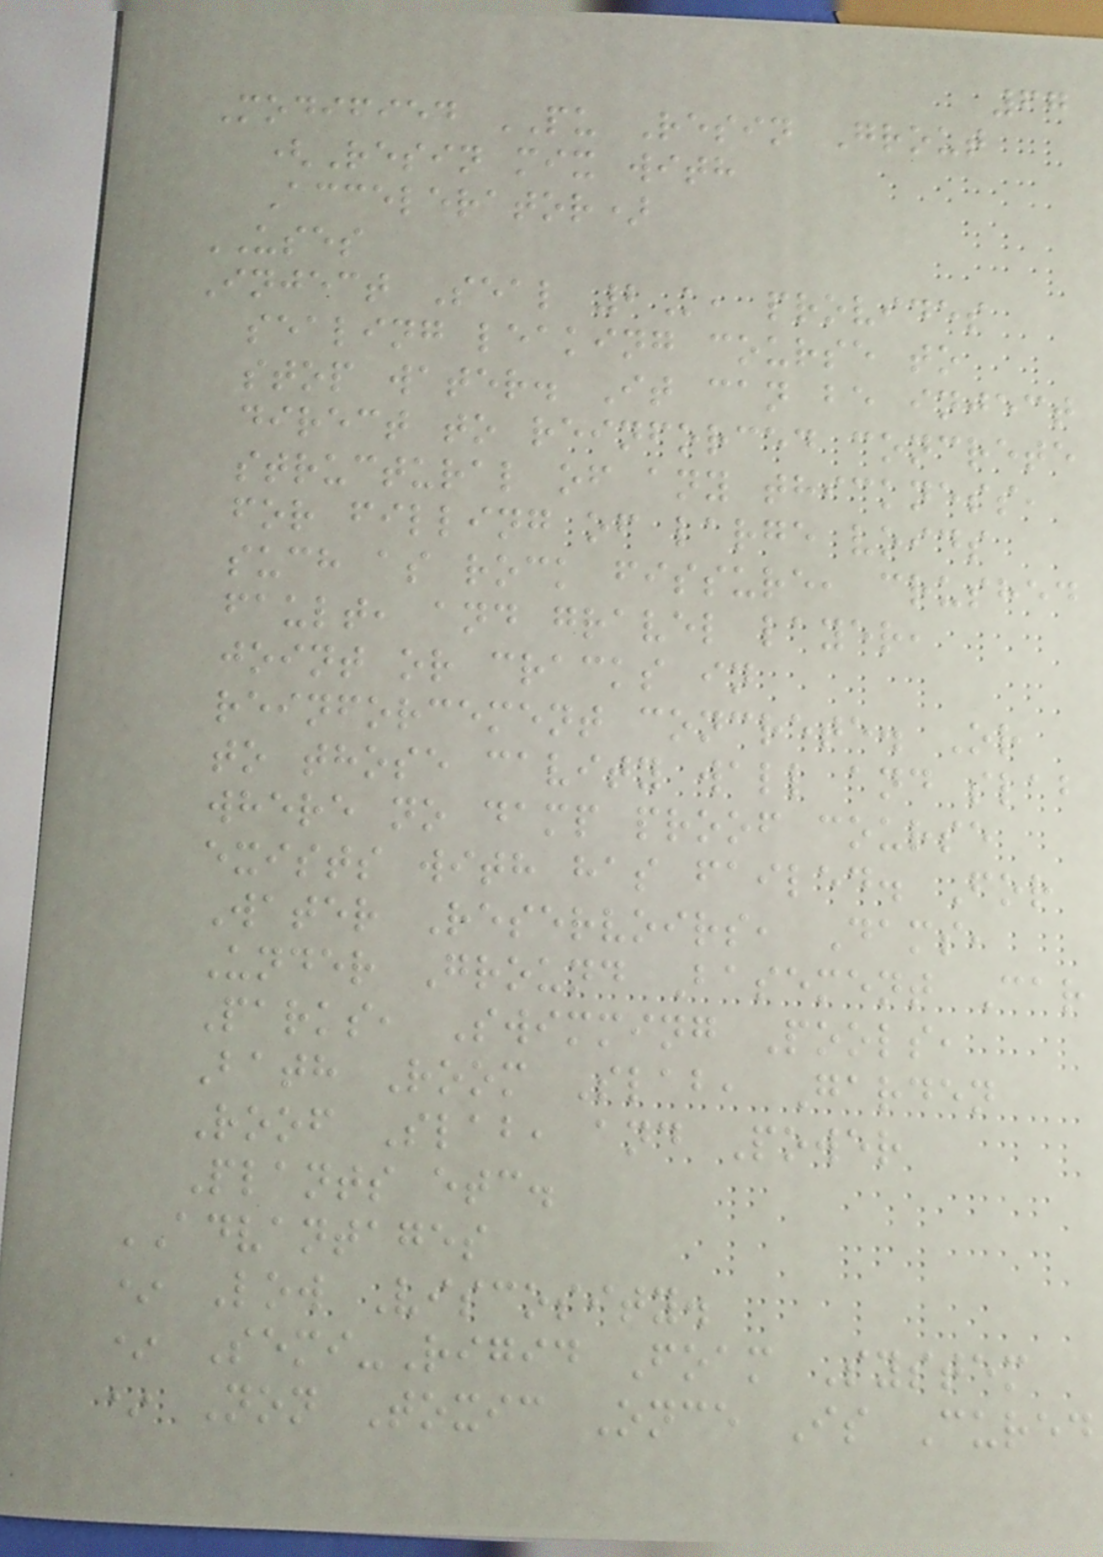67
Modified PU Resin Grout
(Resin mix with
Accelerator)
USES
Inject Seal 2K, provides
sealing leaking course to
stop water. It can be inject
direct to reinforced concrete
structural of any thickness,
for filling of large voids
such as rock fissure, crushed
fault, and gravel layer,
joint or cracks in
reinforcement concrete. Or
to those cavity wall and slab
where no damp proof course
exists with has failed. For
Water Reservoirs, Dams,
Under Ground Basement Car
Parks, Swimming Pools,
Bath Room Slab, Garden
Roof Slab, and Power
Plants etc.
ADVANTAGES
* Low Viscosity.
* Semi-Rigid Foam System
* Non Toxic Once Is Cured
